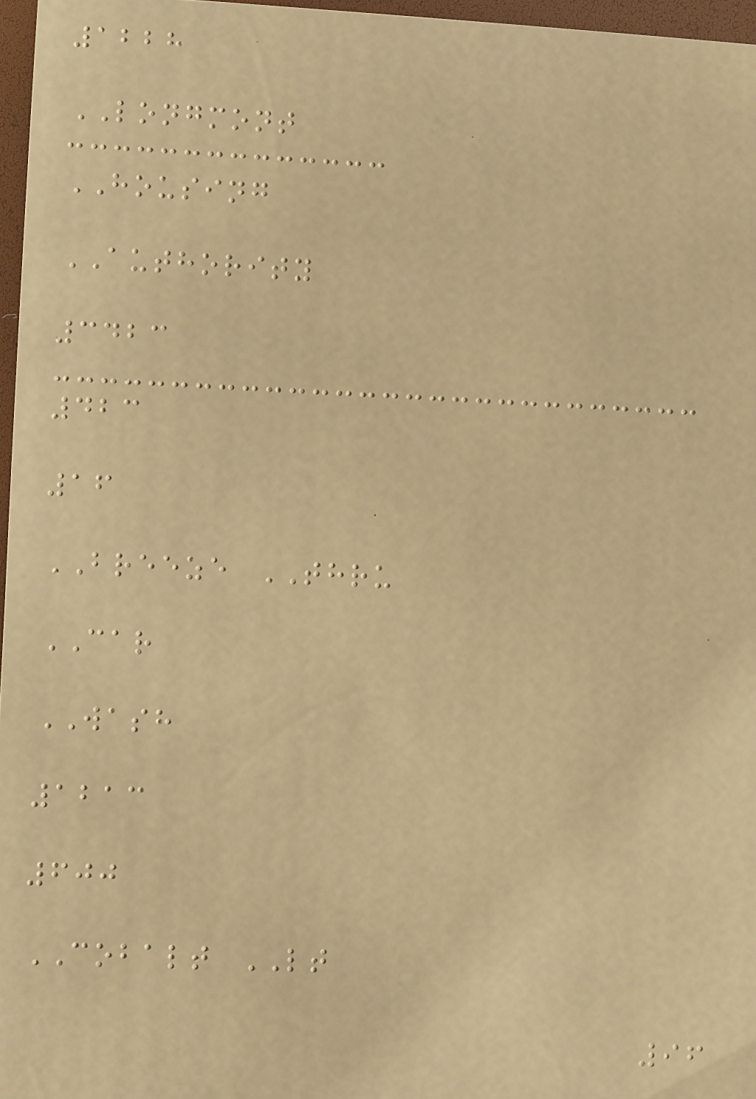1228
LONGMONT
HOUSING
AUTHORITY
3423
423
16
BREEZE THRU
CAR
WASH
1213
600
COBALT LT
96
